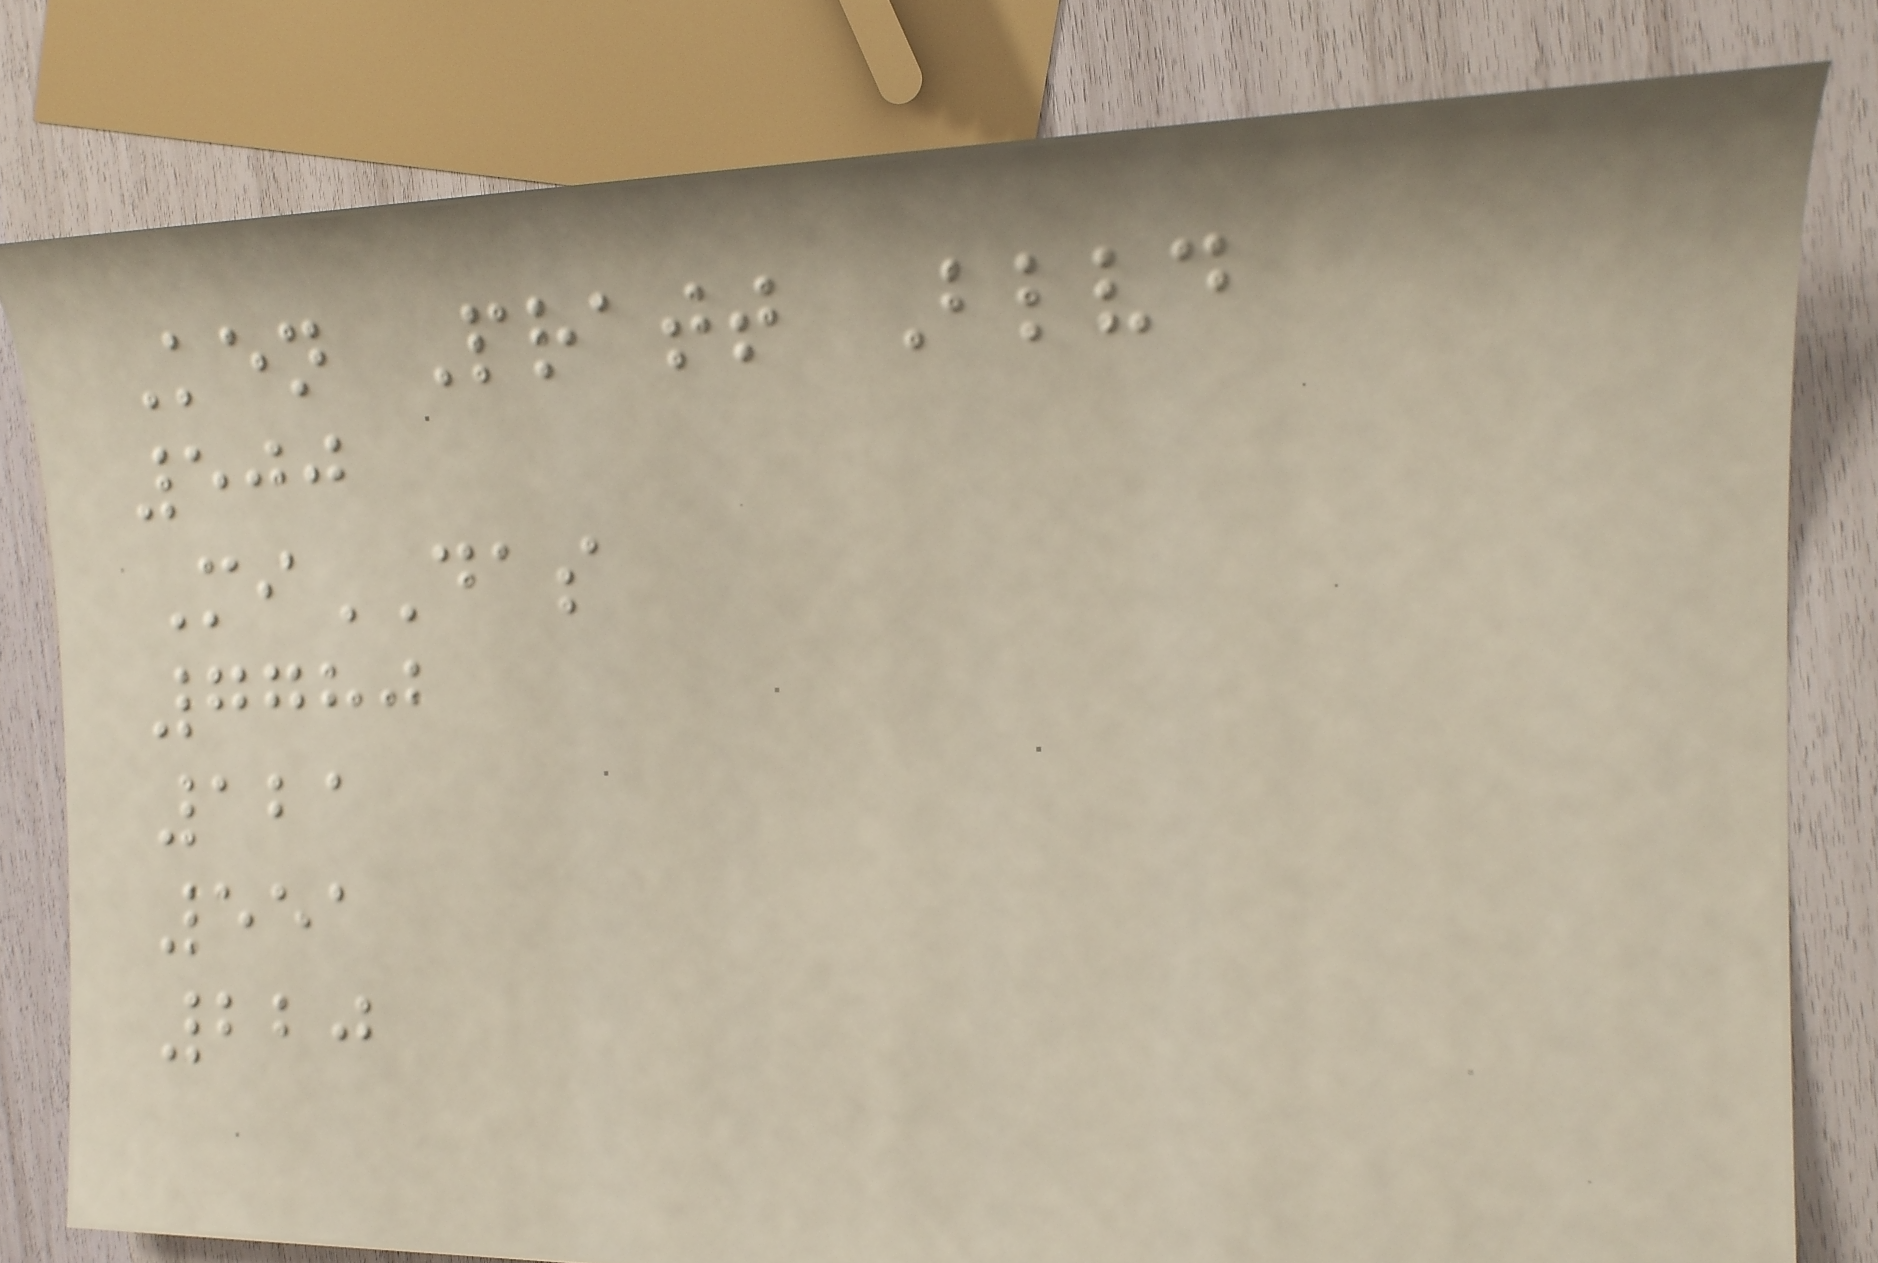Ken Pratt Blvd
500
MiDAS
7780
121
551
220
